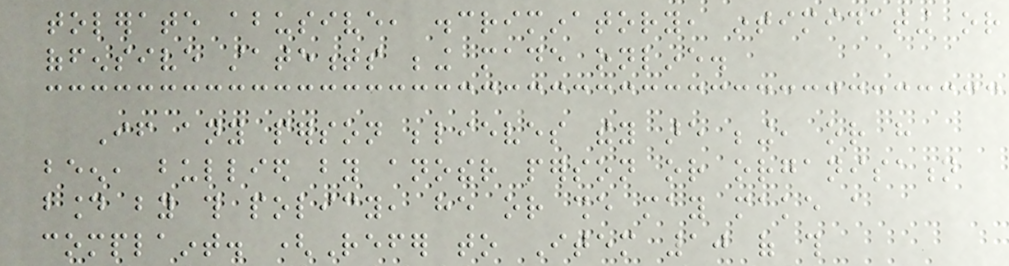tolerate abusive, discriminatory, intimidating or
offensive statements being made online.
If any person believes they are being, or have
been, bullied by another person or organisation
bound by this policy, he or she may make a
complaint. (Refer to Item 10 of this
